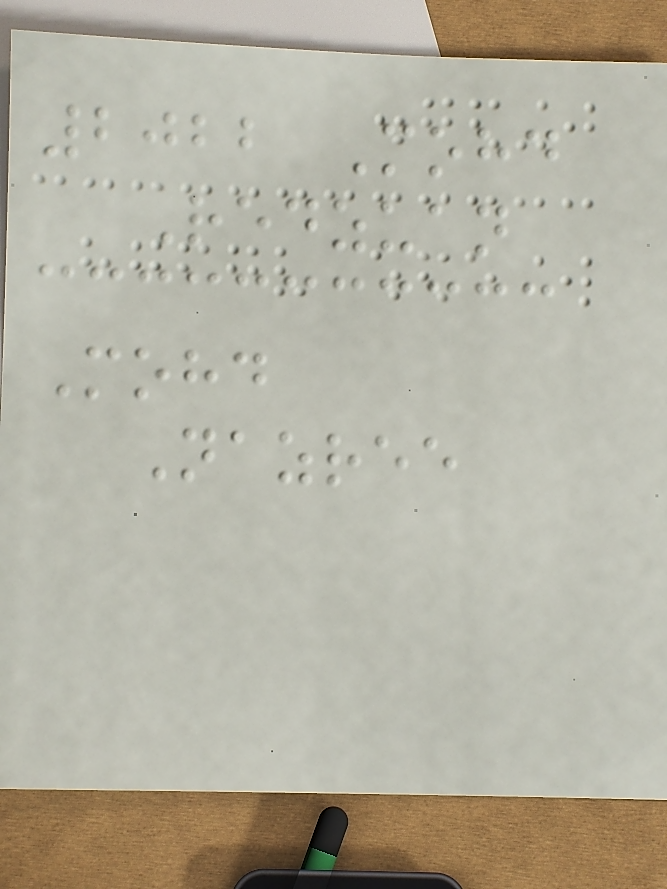2022 Mohd
Redzuan
Mohd
Nazree
